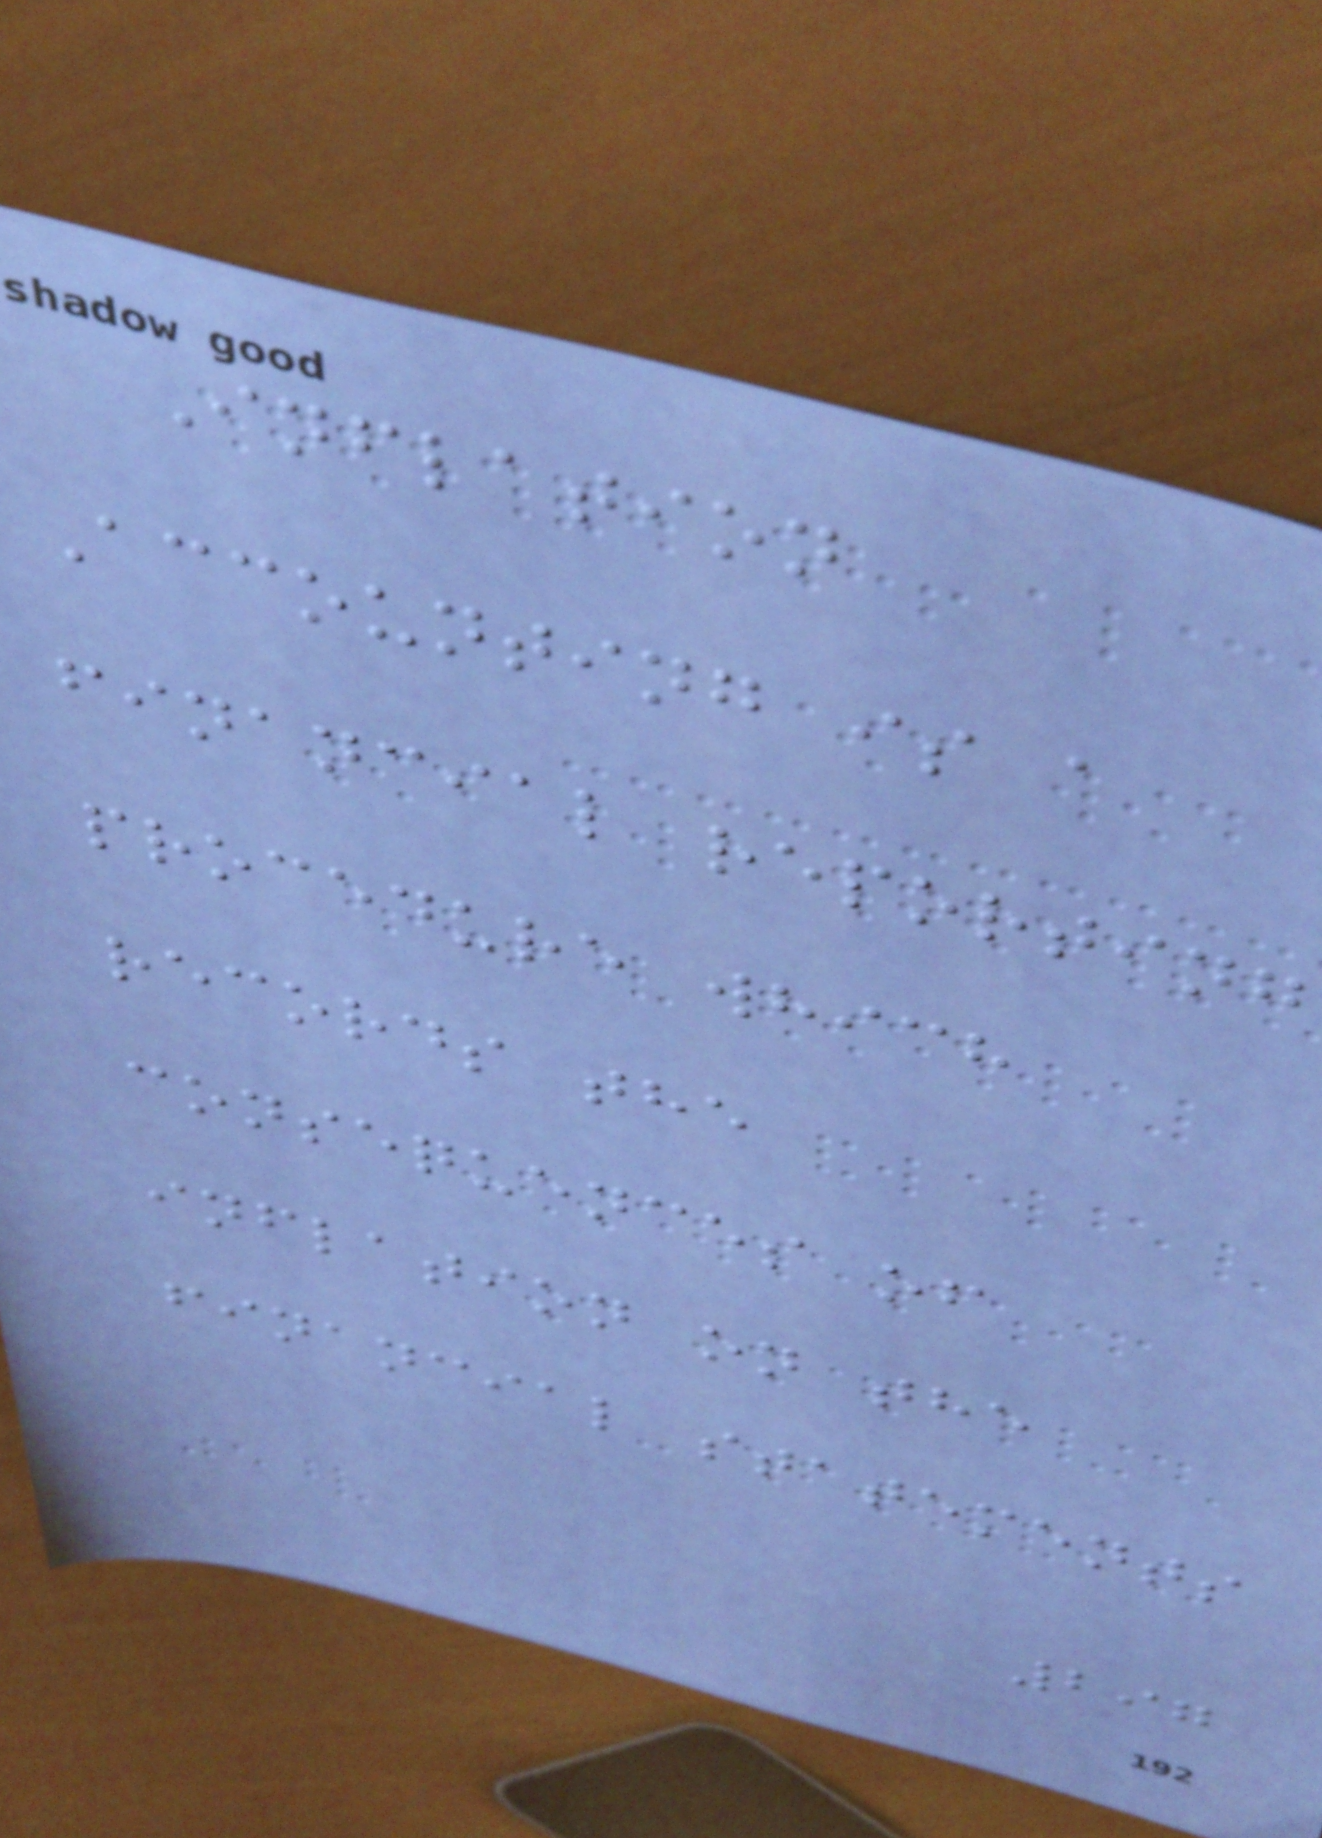Inflation
Accounting is a
financial reporting
procedure which
records the
consequences of
inflation on the
financial statements
297
